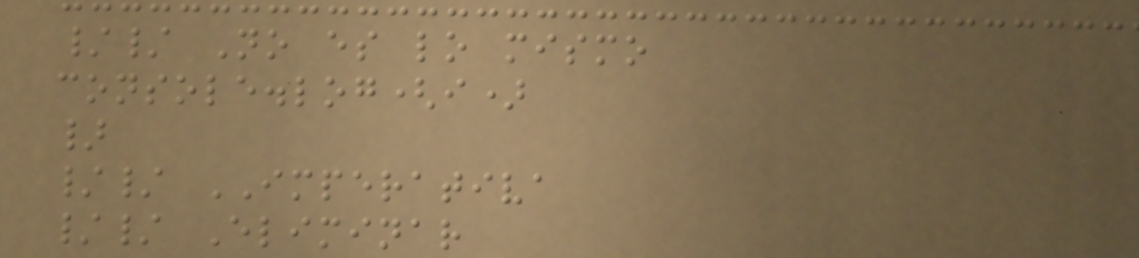// No es lo mismo
console.log(i)
}
// IMPERATIVA
// Eliminar
